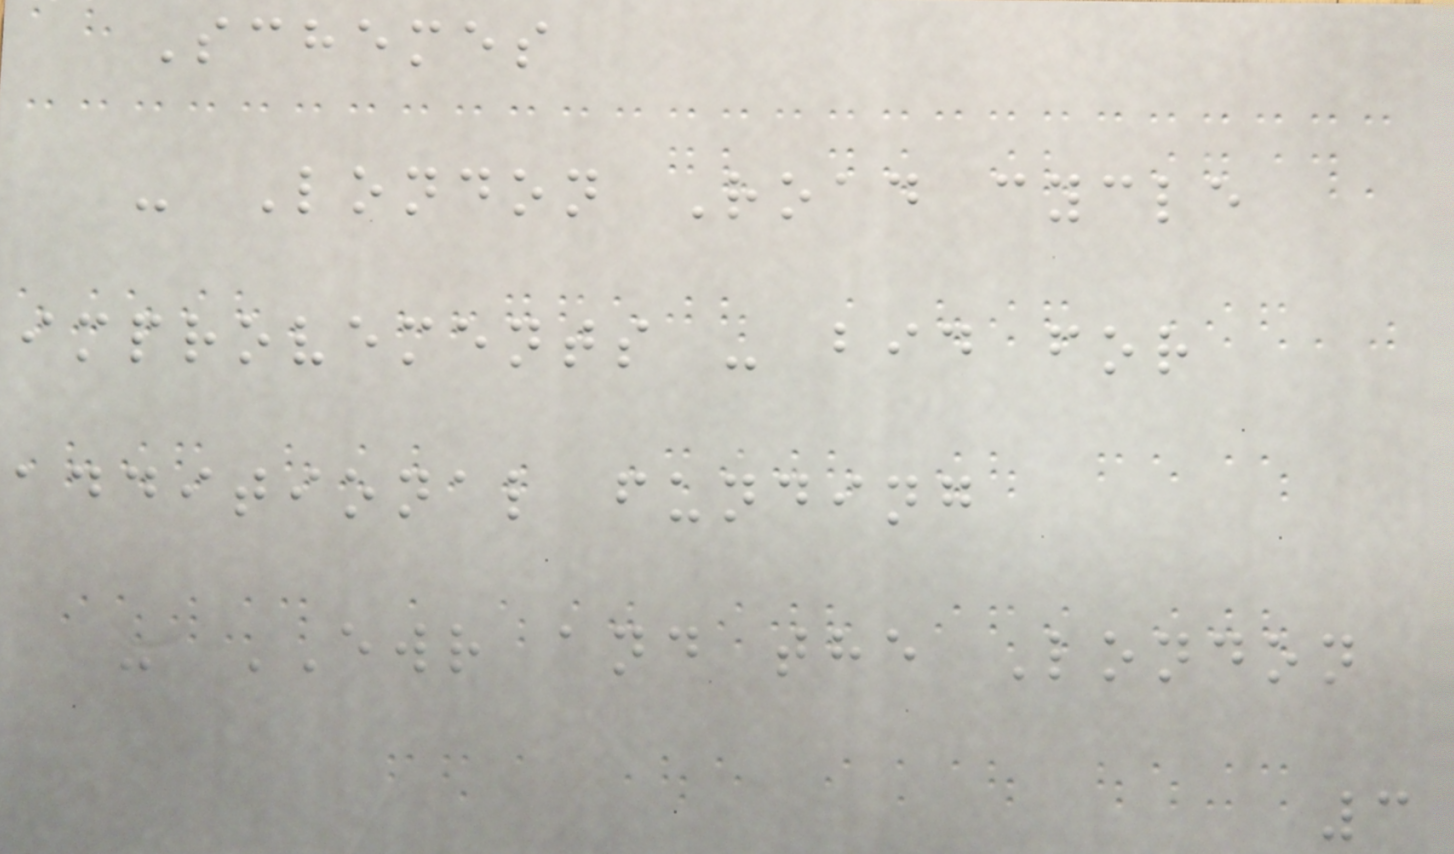Schemes
- London Road cycle
improvements - bid for
additional funding
- EWR and the London
3
